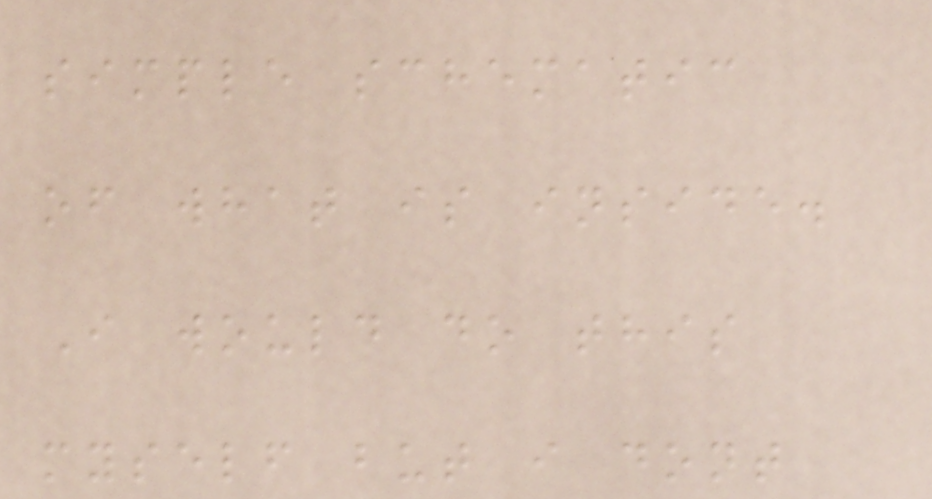simple schematic
of what is inside.
I would do this
myself but i dont
